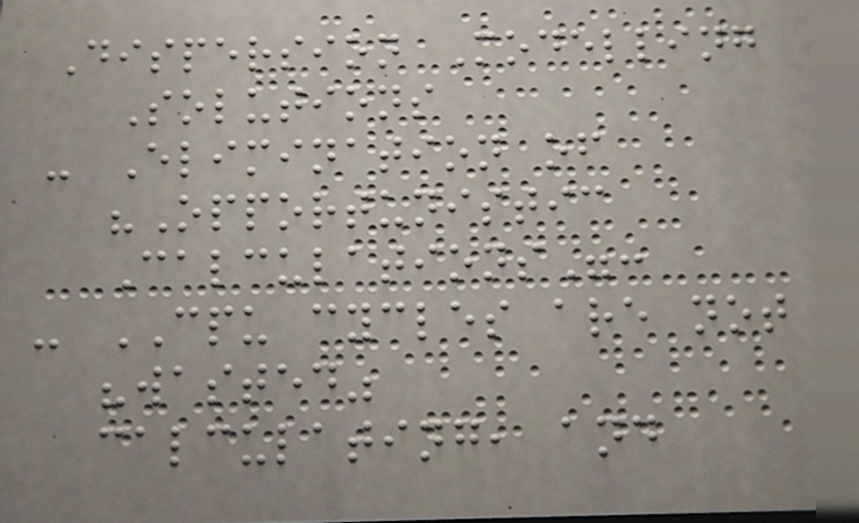Dispersion Modelling
Solutions
- Elimination of
"Opportunistic
Calculations":
- CPU cycles are not
"wasted"
calculating, and
